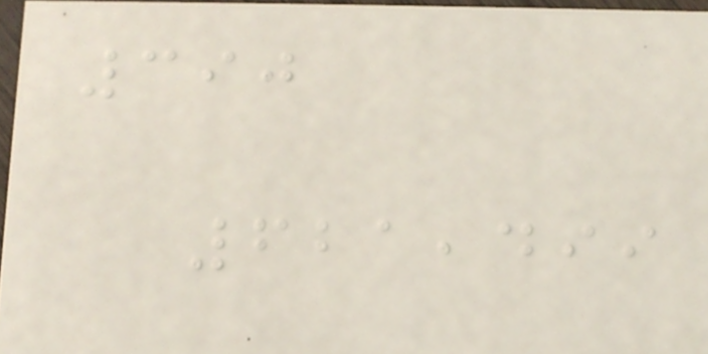390
621,499
